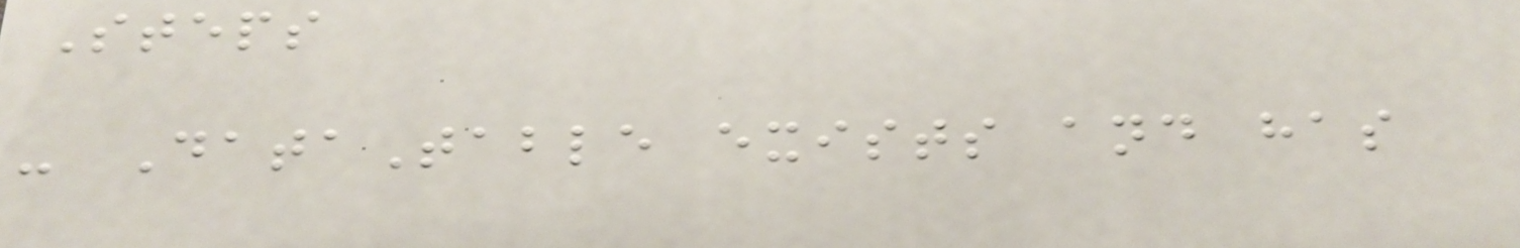Steps
- DataTable exists and has
